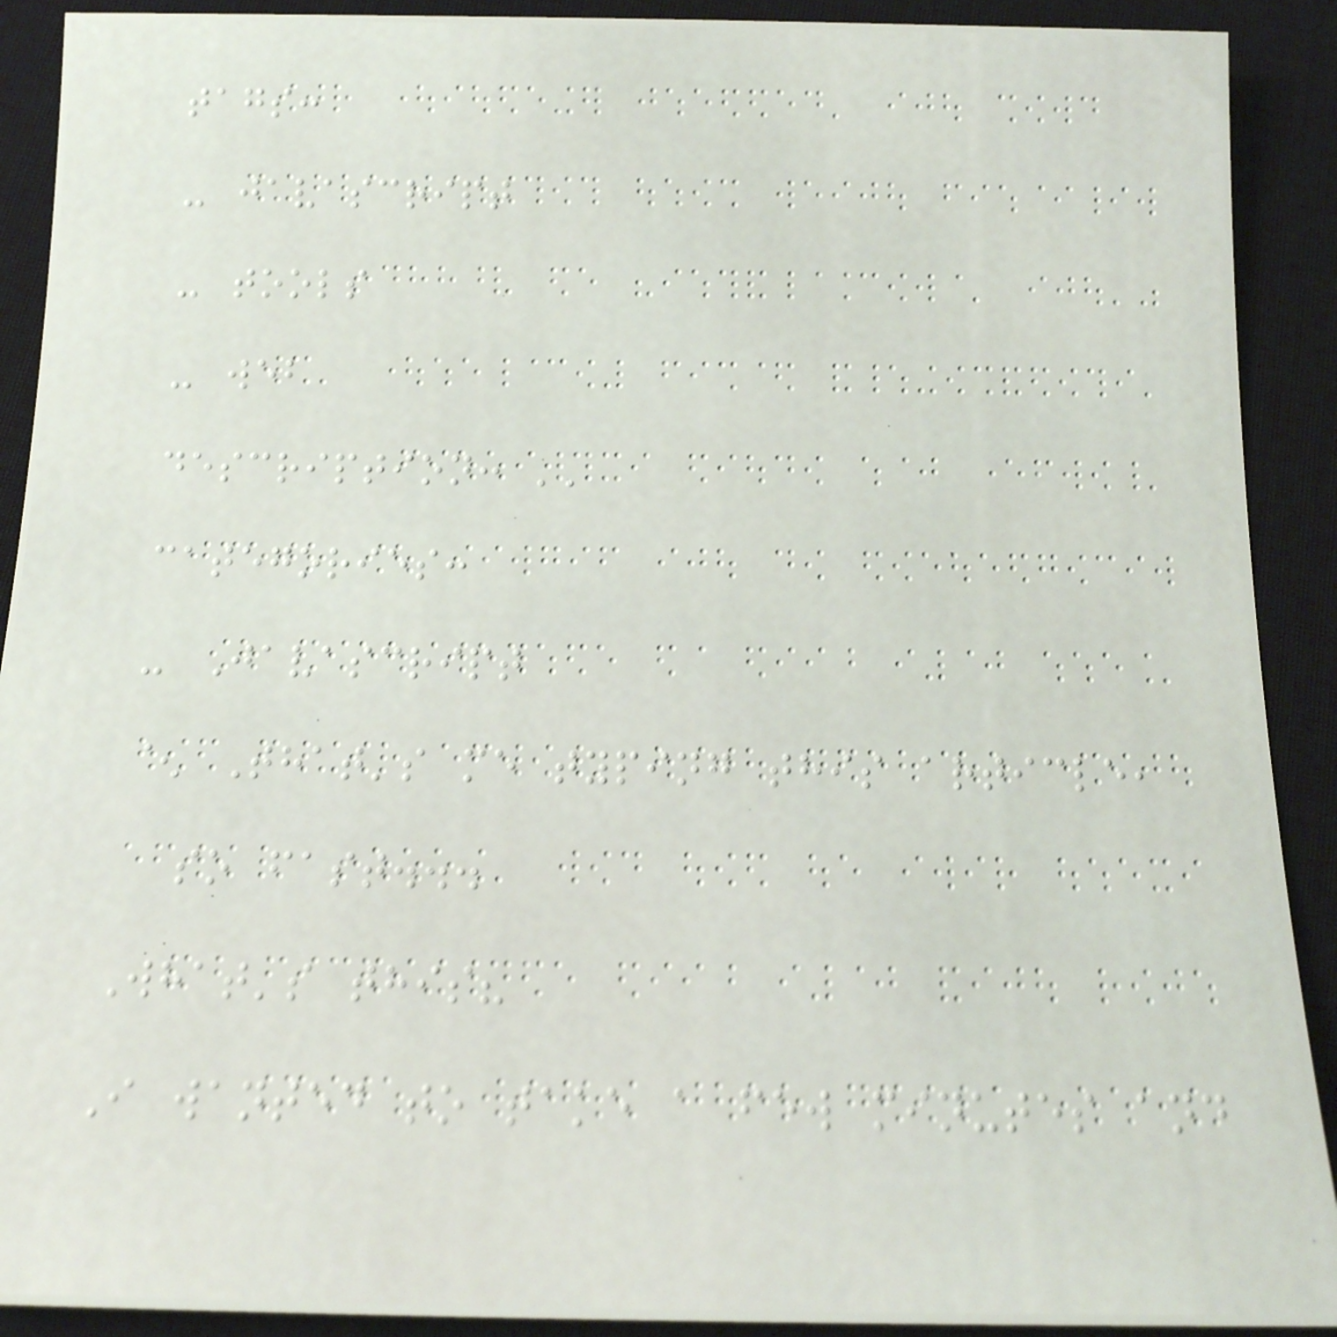tags:
- javascript
- tools
- web
description: ''
categories:
- Javascript
^ That's me typing this article,
so fast...
What's this?
I wanted to take a few minutes and
